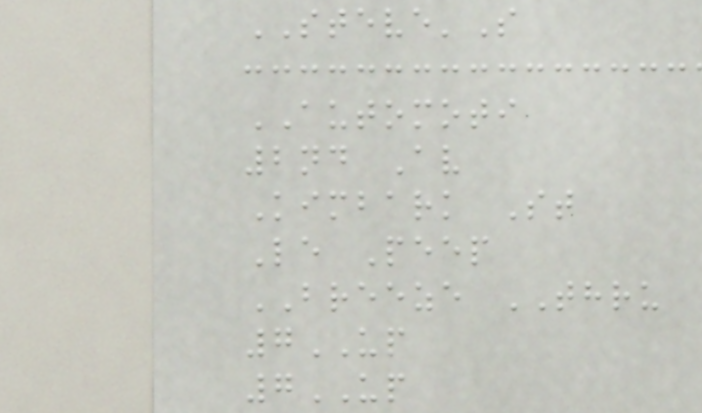STEVE'S
AUTOMOTI
2nd Av
Kimbark St
Le Peep
BREEZE THRU
7UP
7UP
